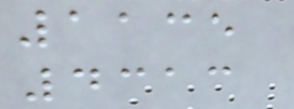1135
4313
